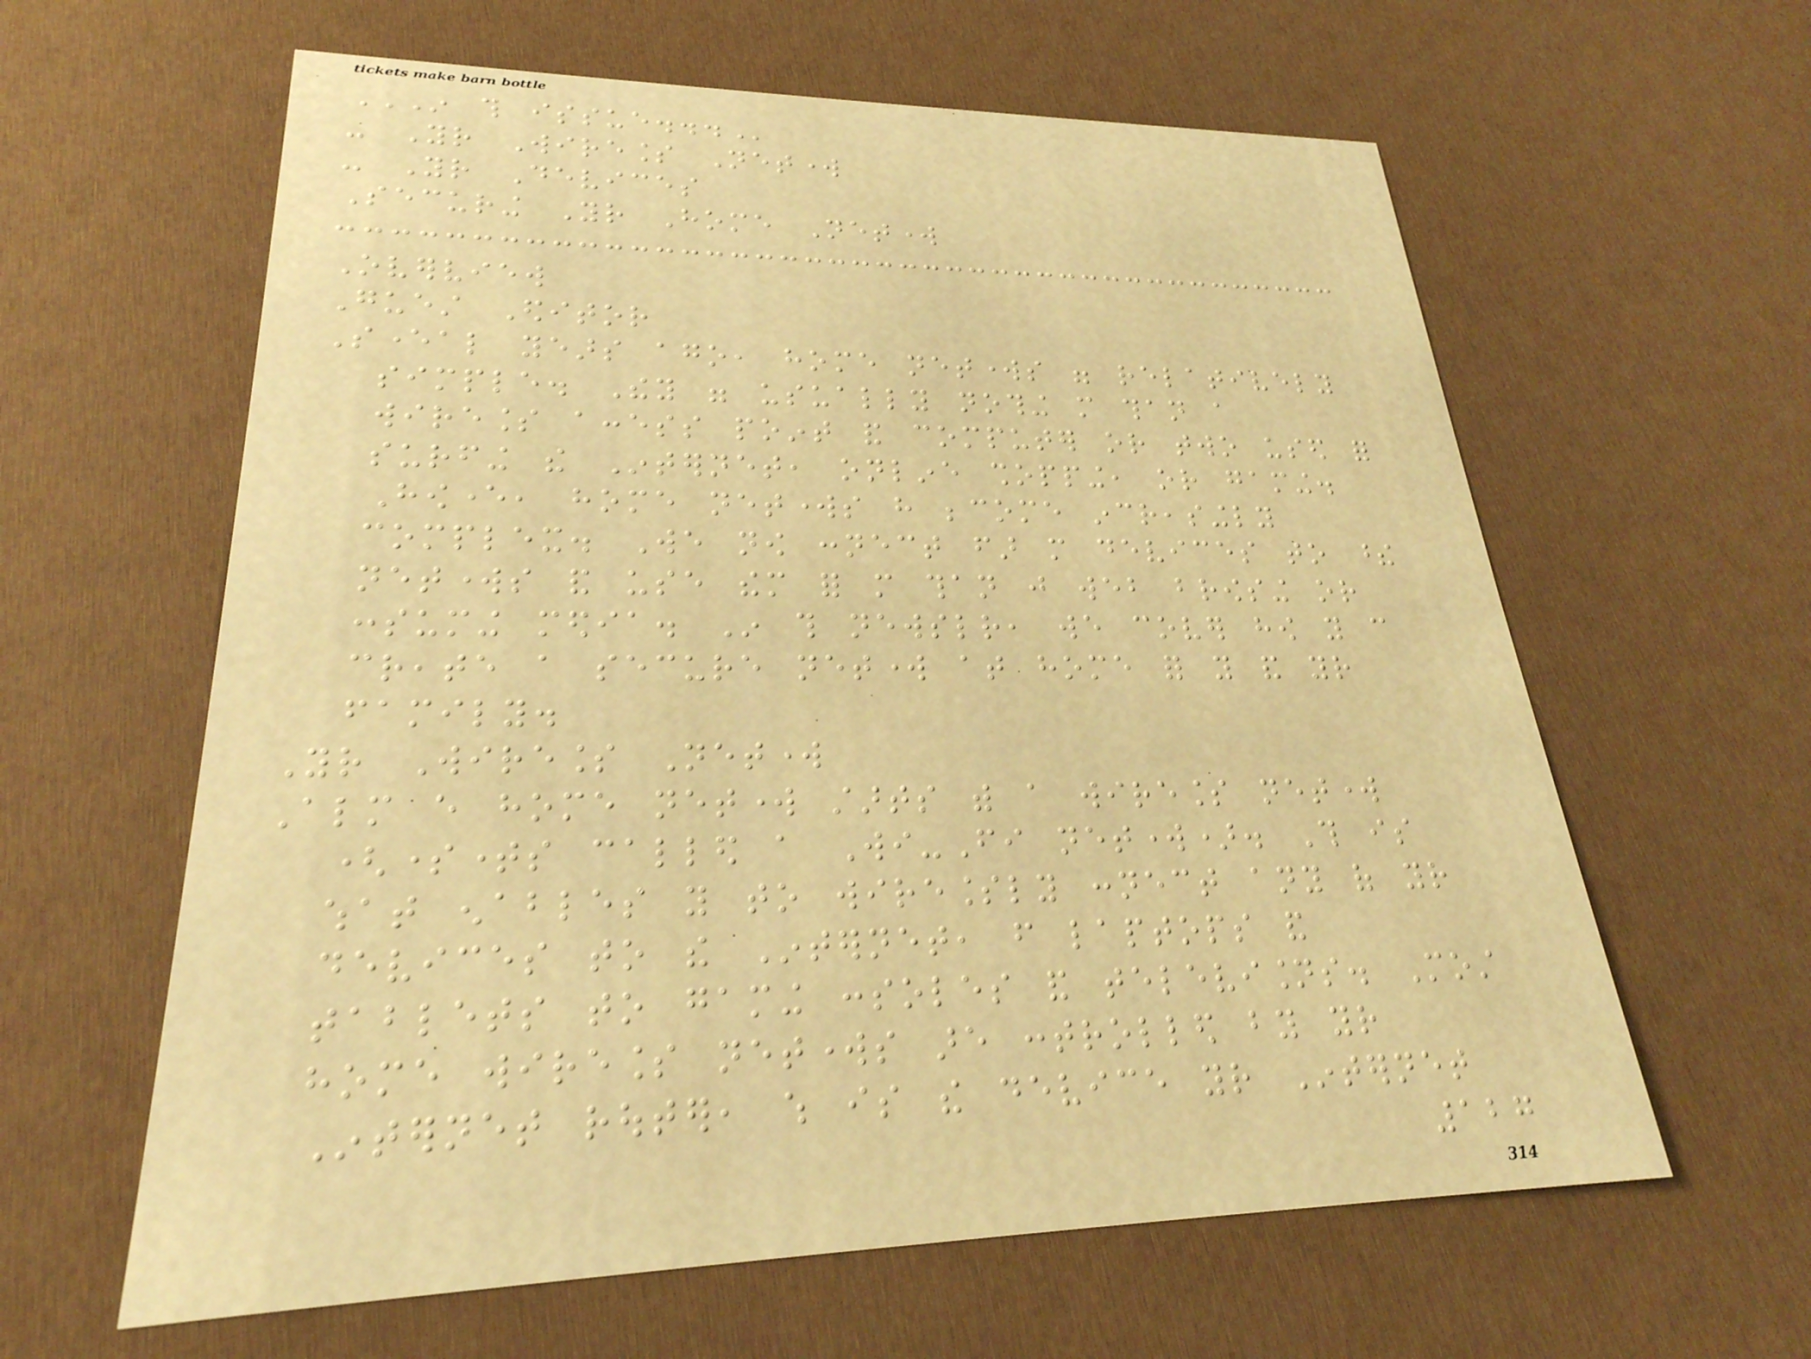IN THIS ISSUE...
- Your Wireless Network
- Your Devices
Securing Your Home Network
Overview
Guest Editor
Several years ago, home networks were relatively
simple. They were usually nothing more than a
wireless access point and computer or two used for
surfing the Internet, online shopping, or gaming.
However, home networks have become increasingly
complex. We now connect far more devices to these
networks and use them for more than just web browsing or
consuming media. In this newsletter, we cover how you can
create a secure network at home for you and your
family.
Your Wireless Network
Almost every home network starts with a wireless network
(sometimes called a Wi-Fi network). This is
what enables you to wirelessly connect any of your
devices to the Internet, from laptops and
tablets to gaming consoles and televisions. Most
home wireless networks are controlled by your
Internet router, which is the device your Internet
127
